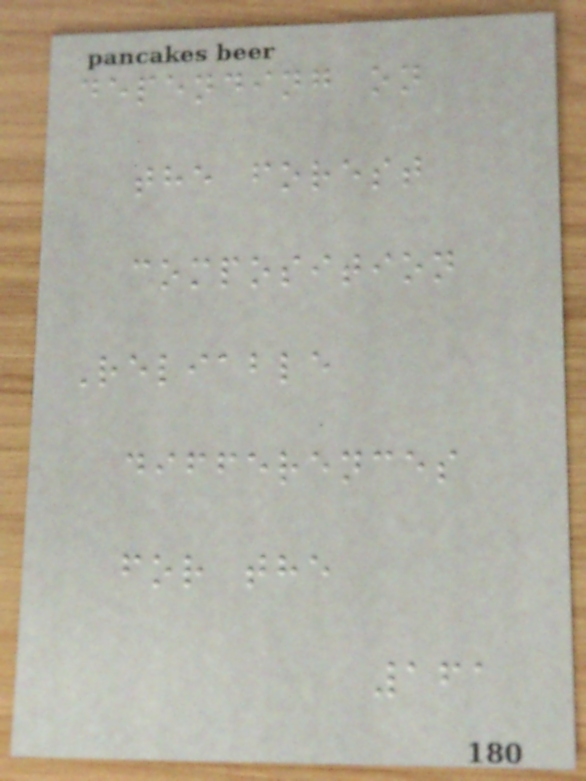depending on
the forest
composition
Reliable
differences
for the
161
